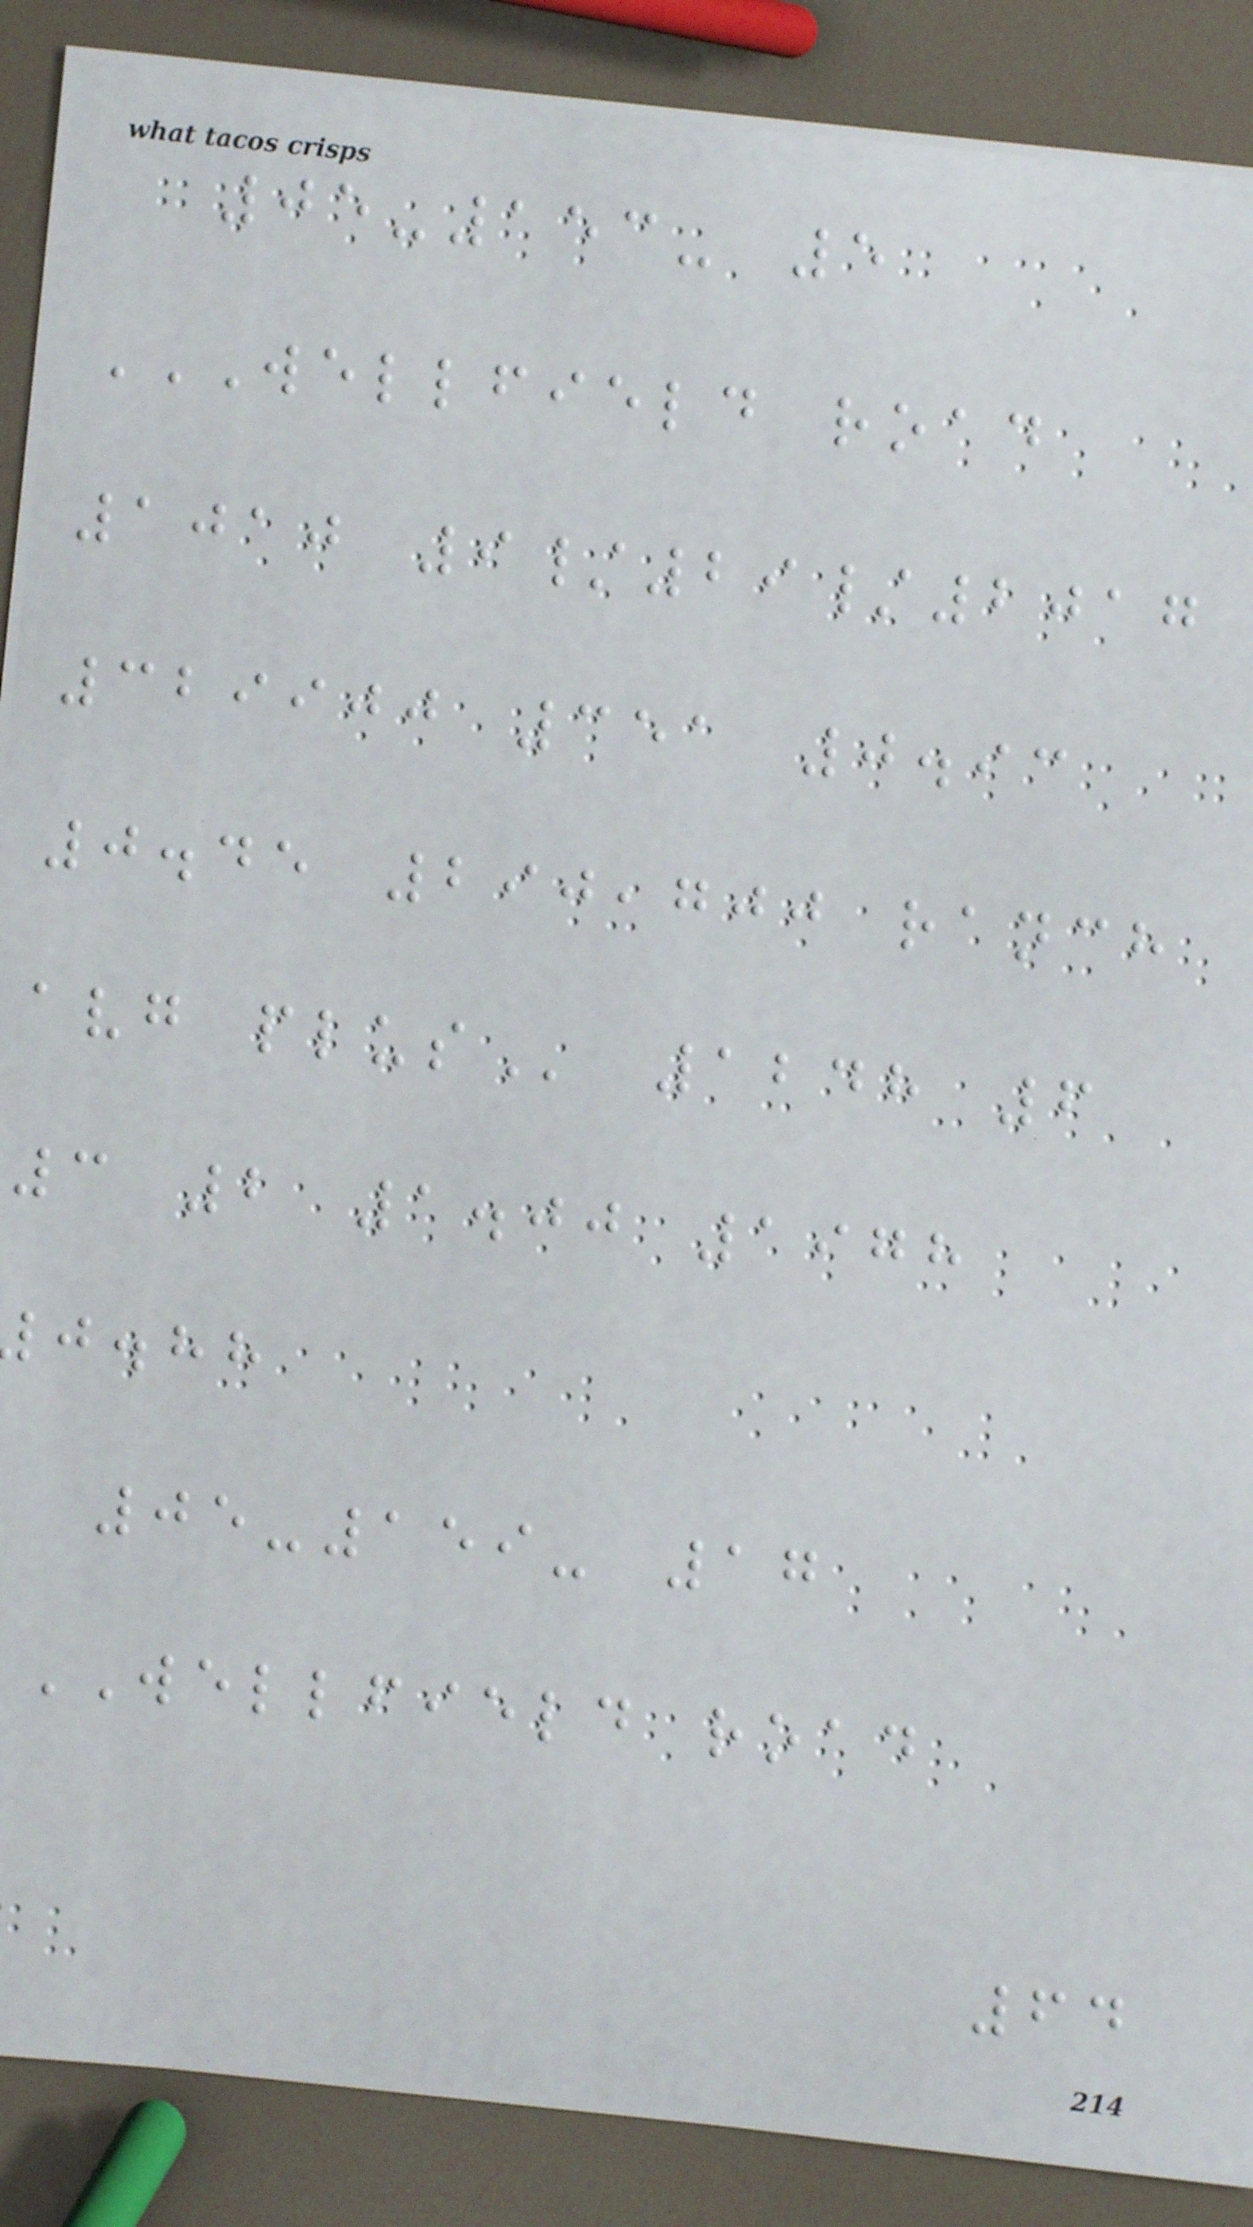05-153- 5
WELLFIELD ROAD
1010 9/29/2017
329900 351 0.93
0.45 290,700 ranch
3 2 1.00 1978
j.hh
05-159- 17
WELLFIELD road
64
